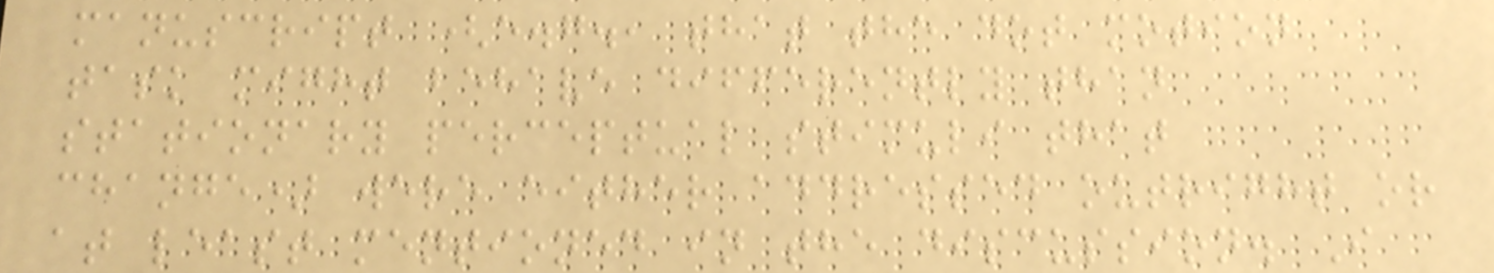manuscript (e.g., that the dot motion
task might behave differently than
stationary perceptual stimuli that
change) were either addressed outright or
at least mentioned in the discussion. I
